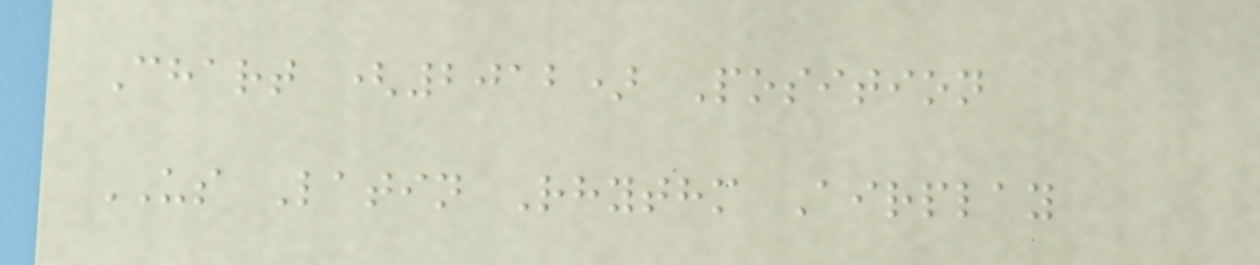Chart (2012) Position
US Latin Rhythm Airplay
